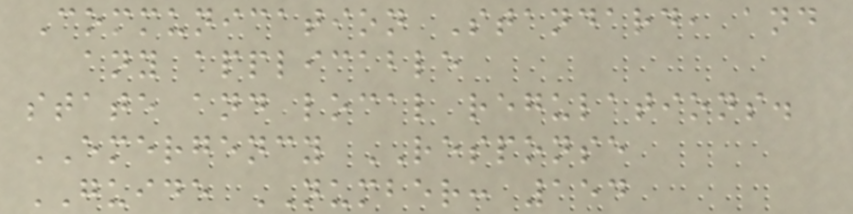Communication Standard, and
any applicable
state and local regulations.
EMERGENCY RESPONSE
GUIDE NUMBER: 154
